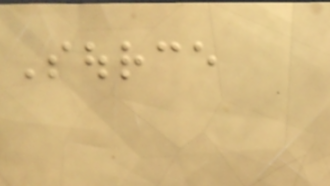Source
